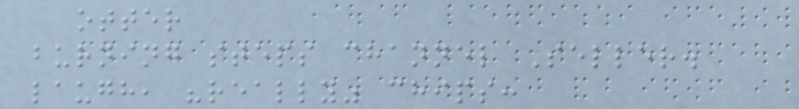otter
burning steps channel Seller.
laugh, "really" chips:
